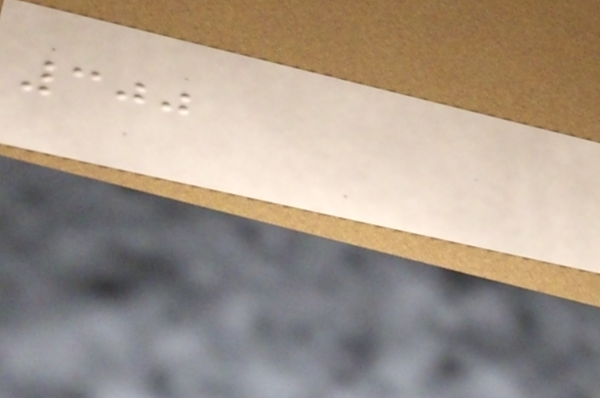300
